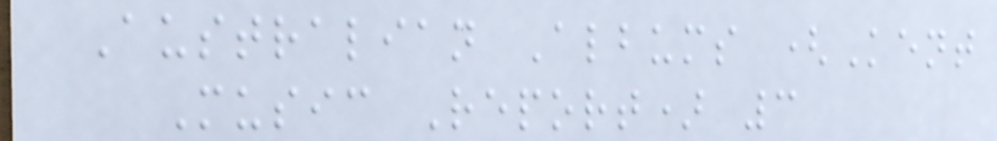Australian Albums (Kent
Music Report) 3
